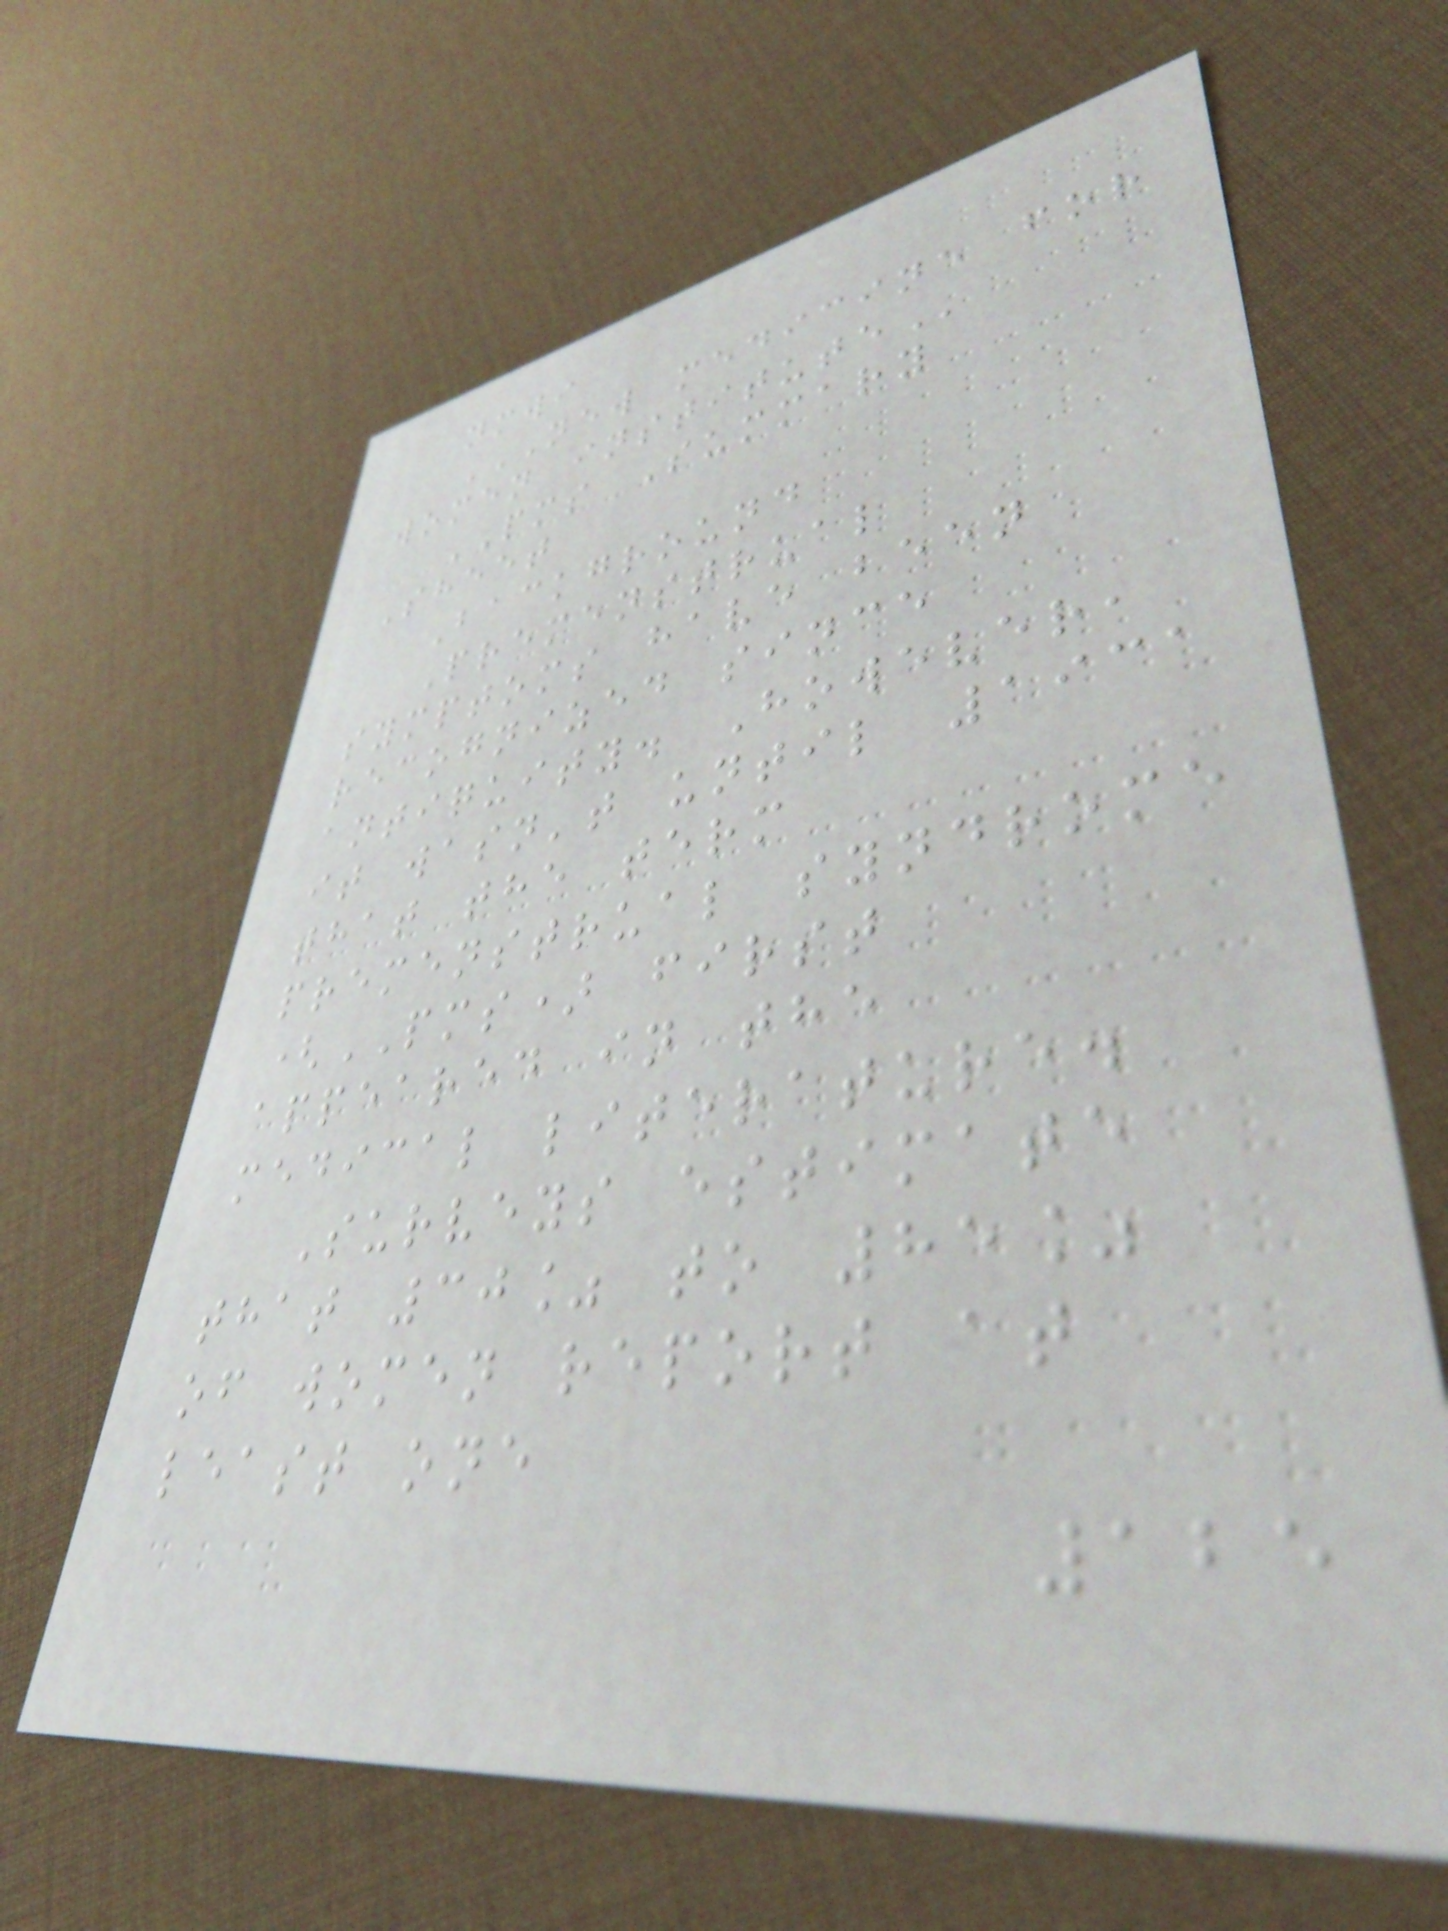nmwi
NEW MEDICINE FOR
women
PMS Summary
Sheet
Background
Premenstrual
symptoms have been
recognized since
antiquity. However,
it wasn't until 1931
that the term
premenstrual syndrome
(PMS) first
appeared in the
medical literature.
Surveys estimate
that 30% to 85%
of women report at
least one
125
